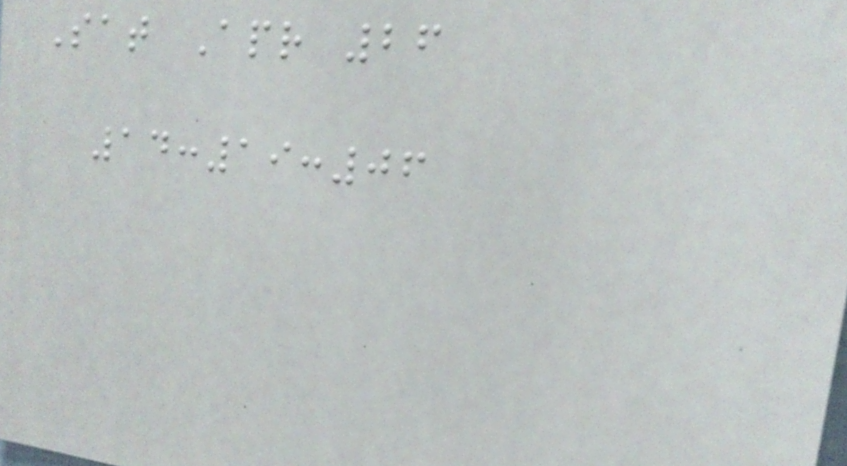Sat Apr 26
14:19:06
